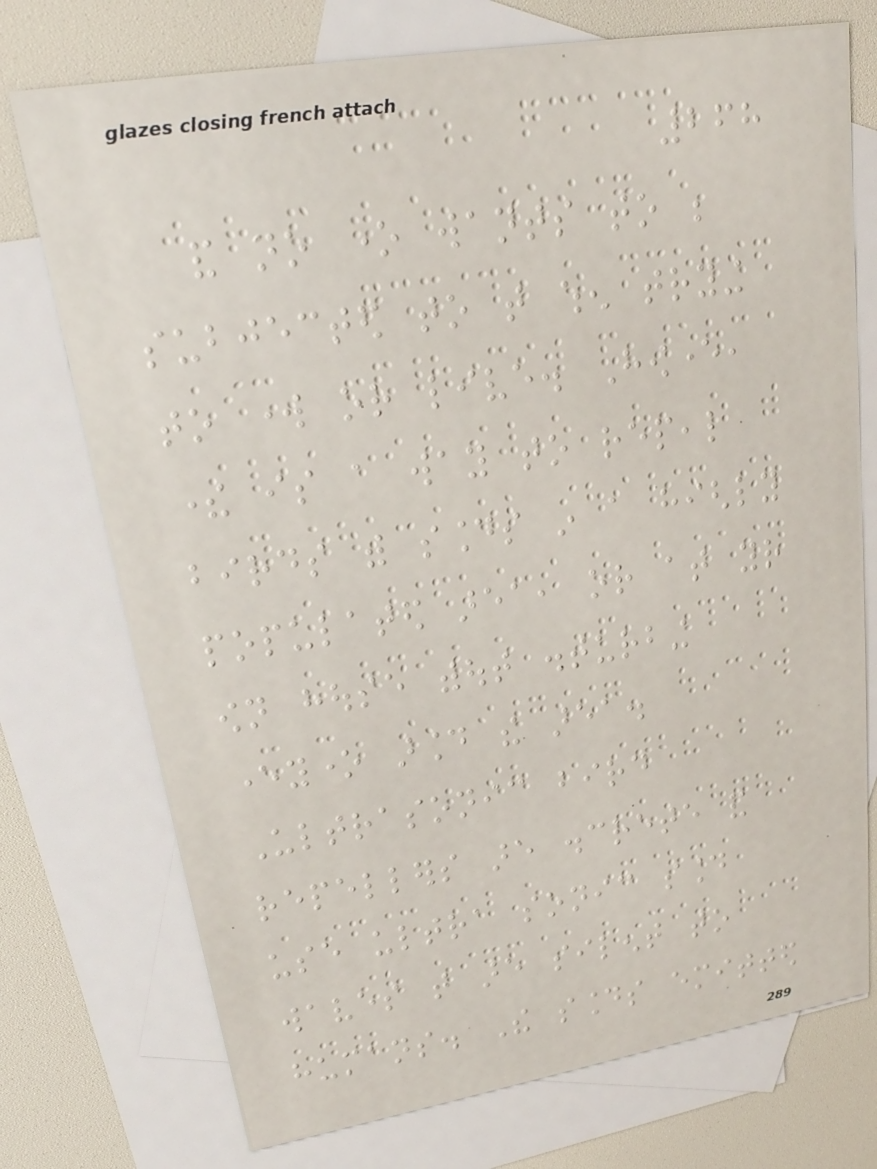268
and no one wants to be
subjected to that when trying
to work or live. However,
there is a way to repeal
birds with sounds in a highly
populated area, or at your
own house without disturbing
everyone around the area.
Ultrasonic bird
repellers are discrete and
use ultra sonic sound
waves that are silent to
humans. The sounds emitted
